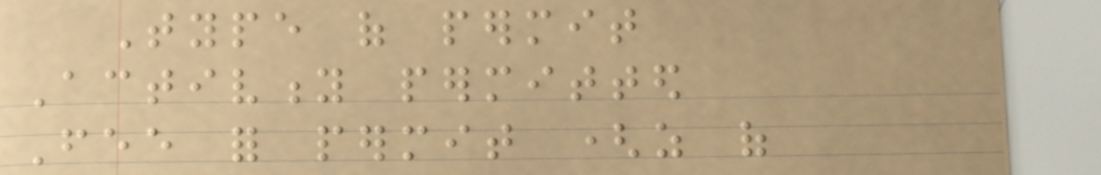Type of permit
Activity permitted
Fee for permit (as of
